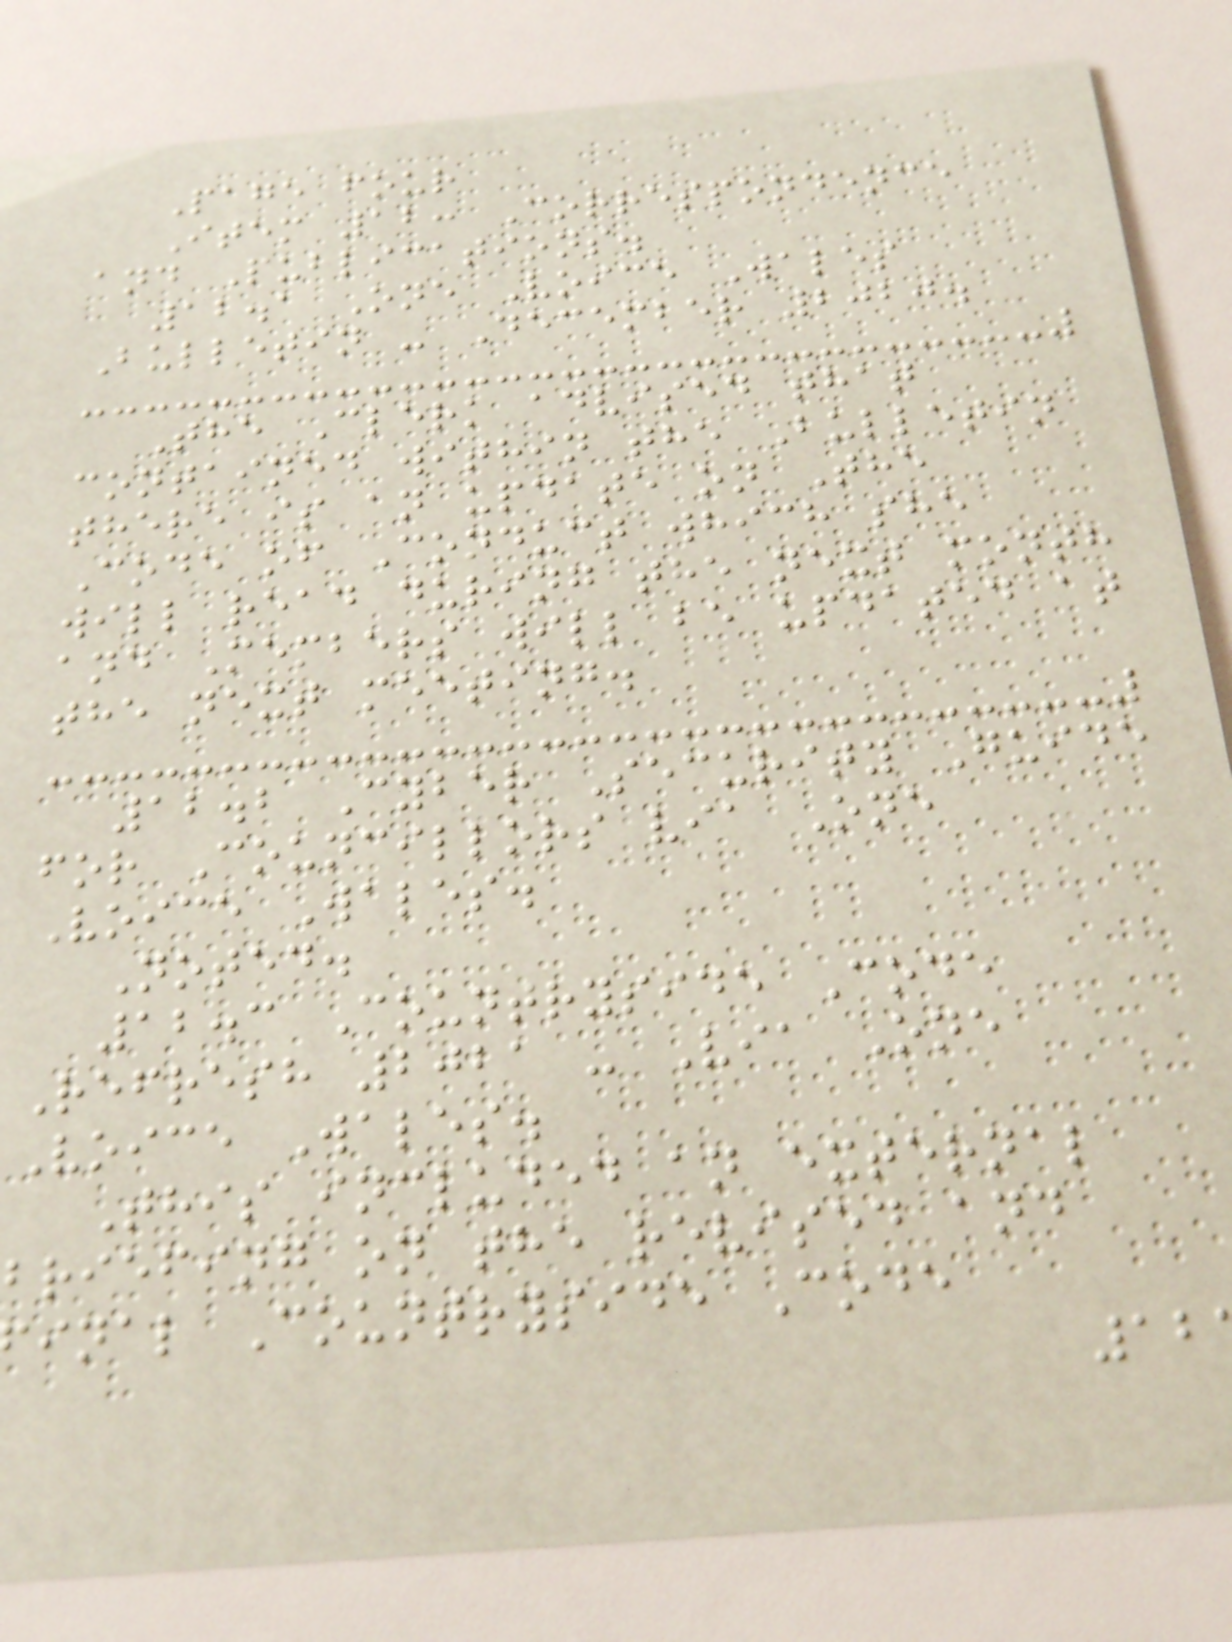Page four
Item 12: Correspondence
and Publications.
12.1 One Voice Wales
Bulletin - December 2020.
The Clerk advised that
contained within the Bulletin
there is an update on The
Code of Conduct which she
will read during the next month
and Members will be updated at
the next meeting.
12.2 Cyber Security Guide
for Councillors via One
Voice Wales.
Noted.
12.3 Countryside Code
Refresh 2021 - Via One
Voice Wales.
This included an external
briefing on the revised and
inal Countryside Code
